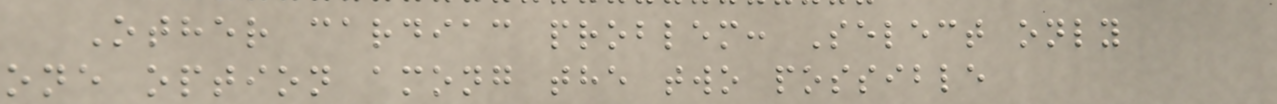Other cardiac problem: Select only
one option among the two possible
